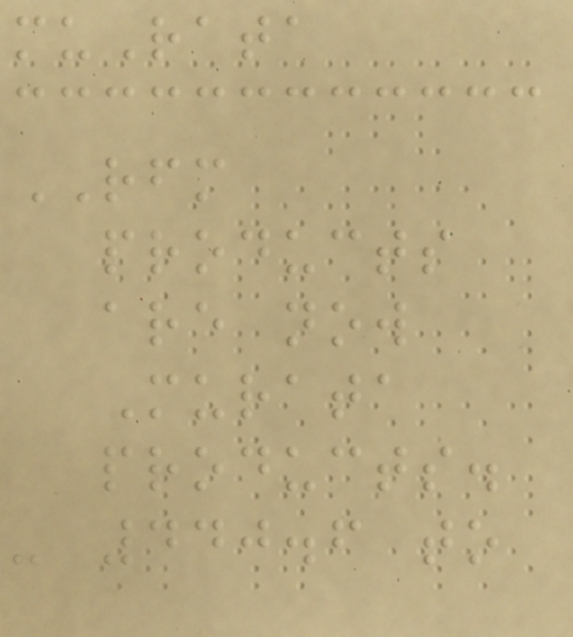muRata
RFM
products
are now
Murata
products.
- 440.6 to
